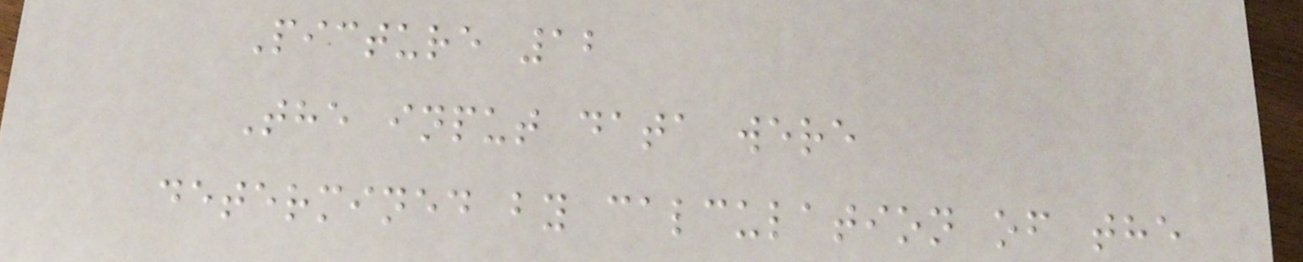Picture 12
The input data were
determined by calculation of the
